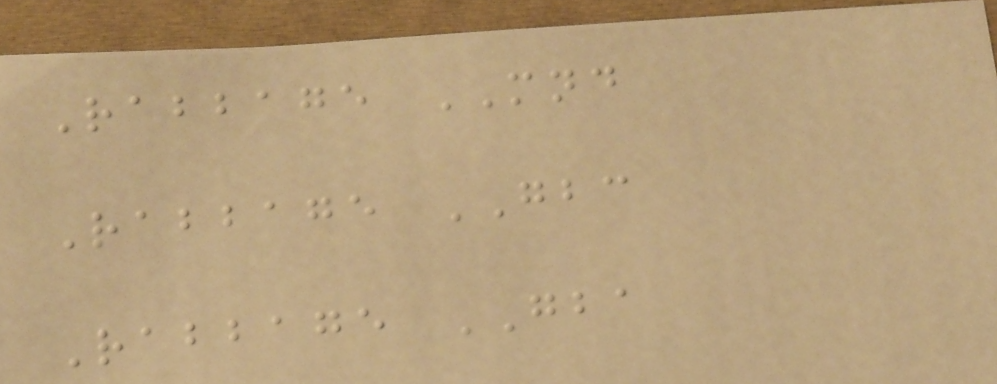Rabbage MND
Rabbage GBC
Rabbage GBA
